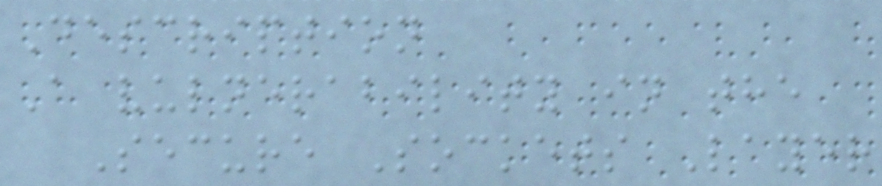Description
A vulnerability in the
Secure Sockets Layer
